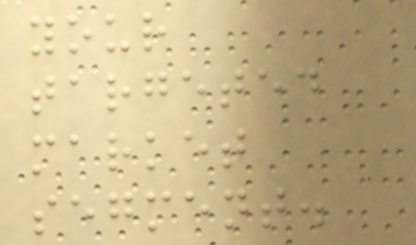your
targeted
market
segment.
